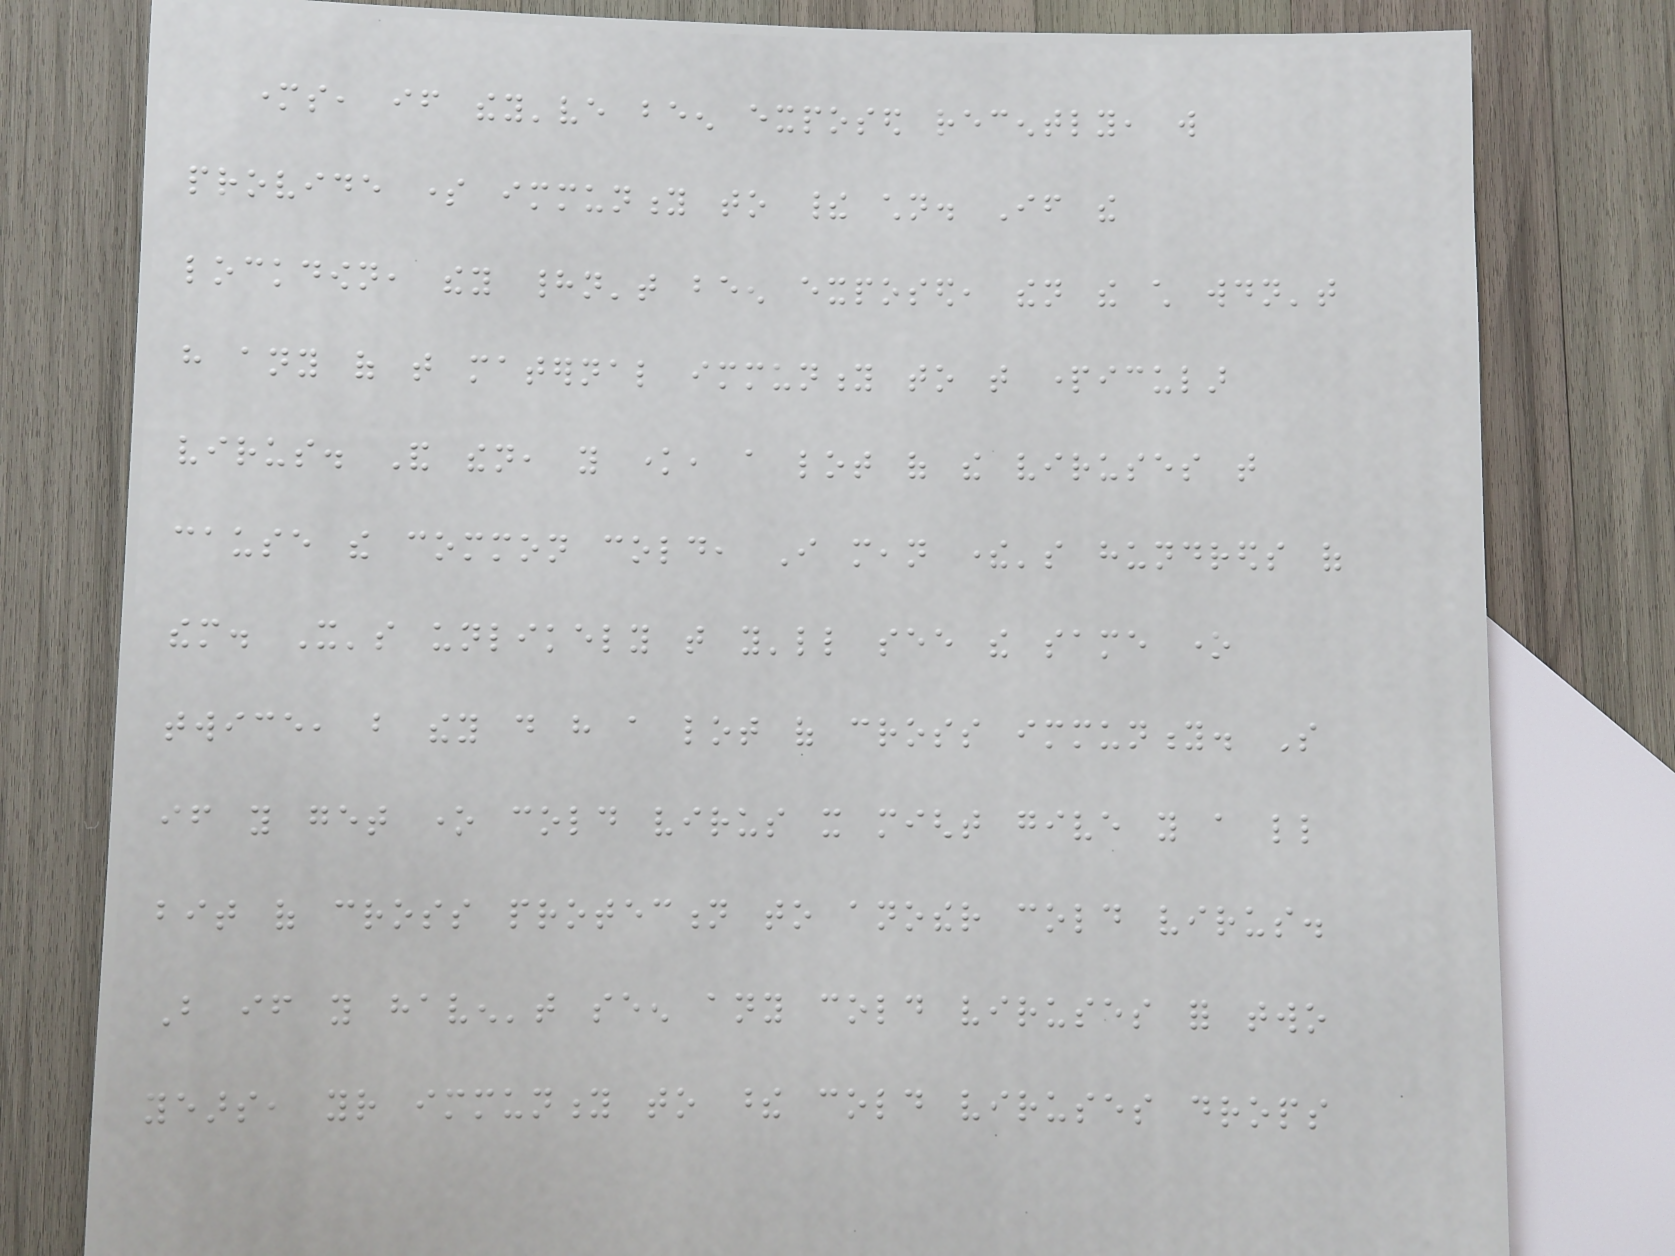mothers, if they've been exposed recently, will
provide some immunity to their children. If the
lockdown, they hadn't been exposed, then the child wouldn't
have any of that maternal immunity to that particular
virus. And then, you know, a lot of the viruses that
cause the common cold, I mean there's hundreds of
them. It's unlikely that you'll see the same one
twice, but they do have a lot of cross immunity. So
if you get one cold virus it might give you a little
bit of cross protection to another cold virus.
But if you haven't seen any cold viruses for two
years, your immunity to these cold viruses drops
